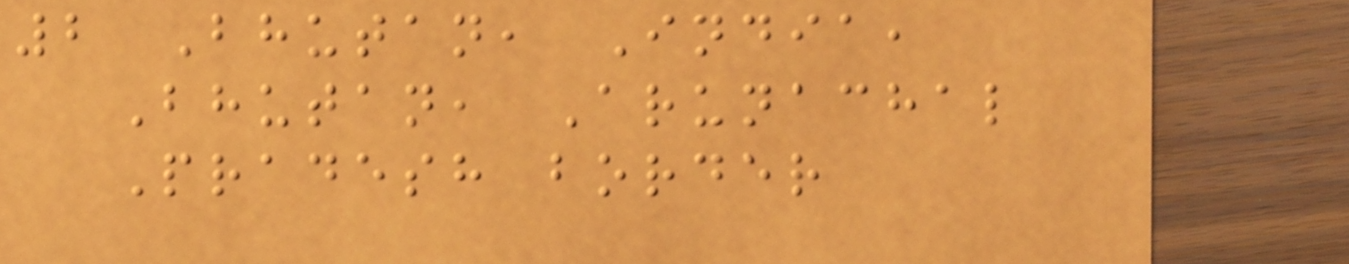2 Bhutan, India,
Bhutan, Arunachal
Pradesh border
